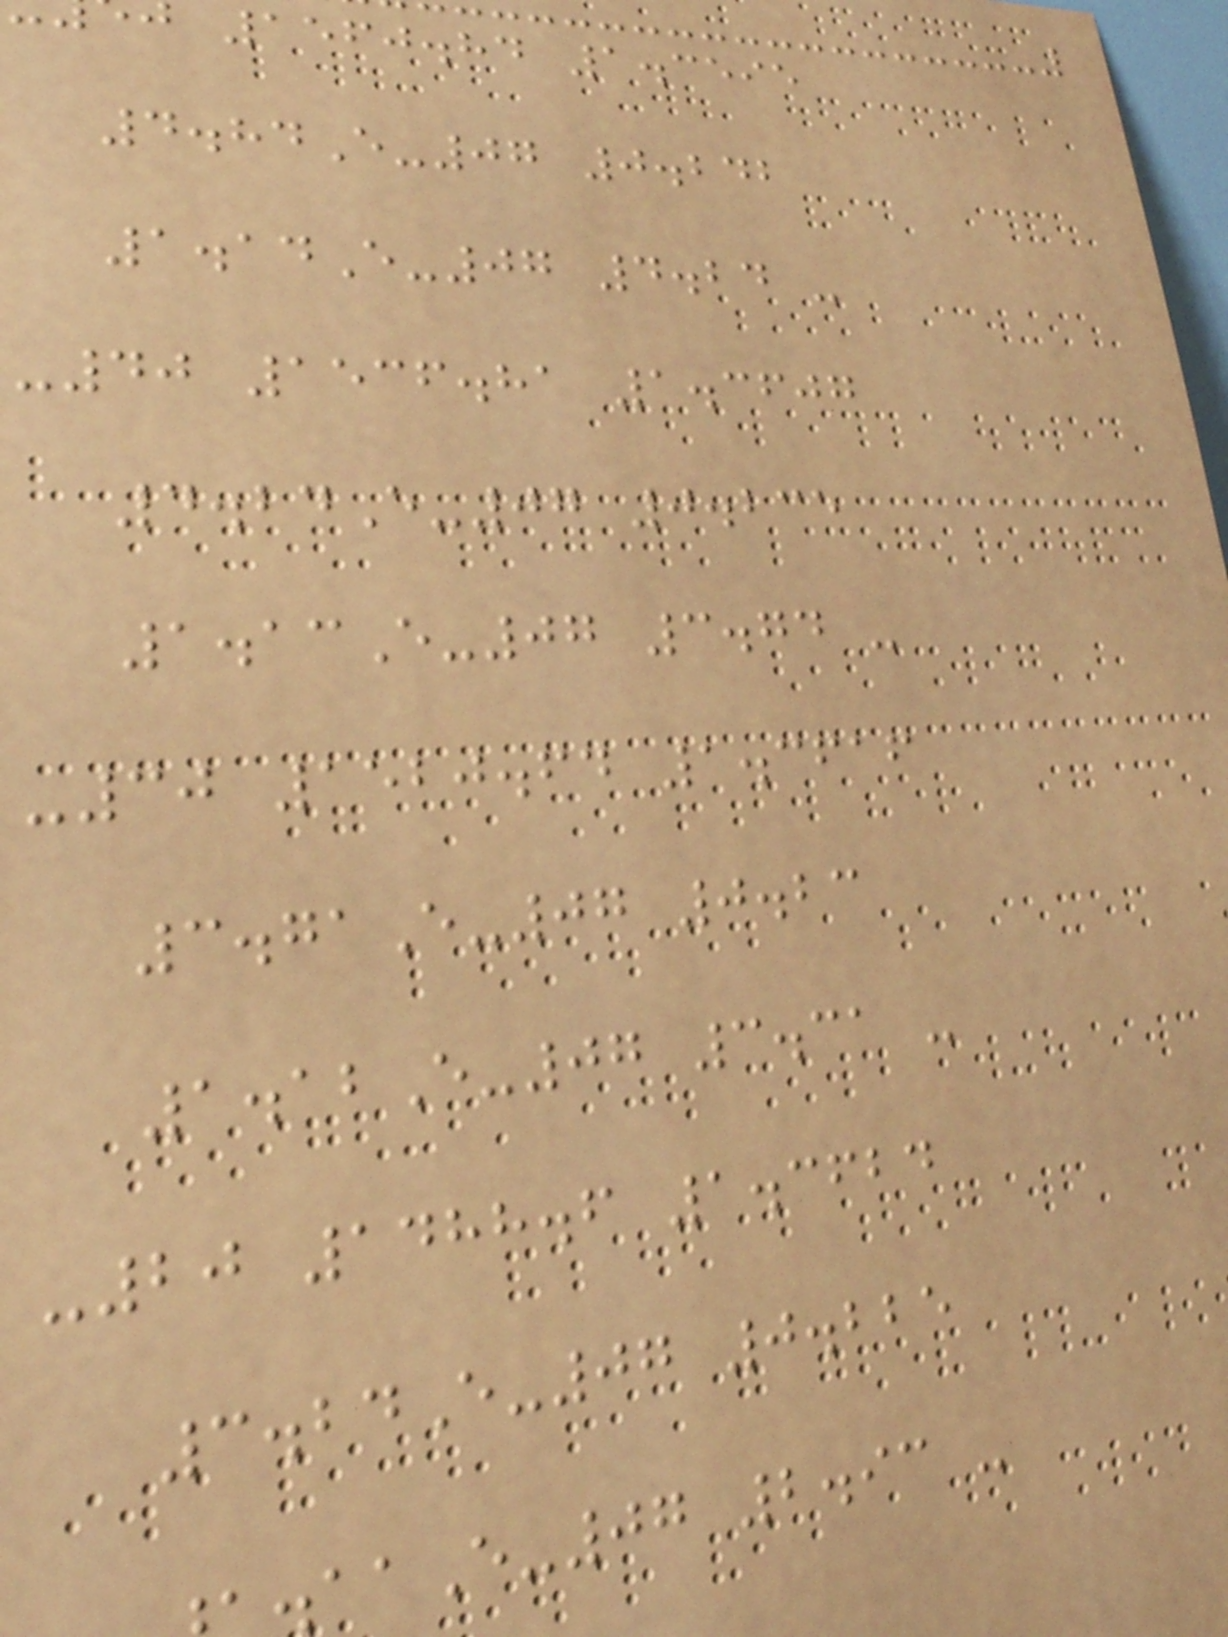1560.84 1.3595
4.84E-07 0.242
1.14E-07 4.24 -
-40 1536.81 1.3607
4.24E-07 0.235
1.13E-07 3.74 -
-30 1520.64 1.3616
3.71E-07 0.23
1.12E-07 3.31 -
-20 1488.6 1.3624
3.24E-07 0.225
E-07 2.93 -
